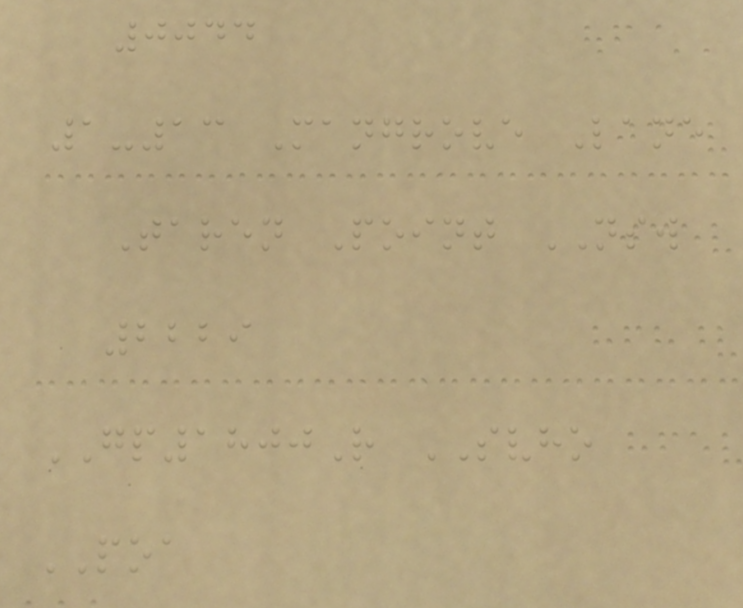0044
1-13 Mangrove Lane
Taren Point NSW
2229
GP1800R SVHO
POA
